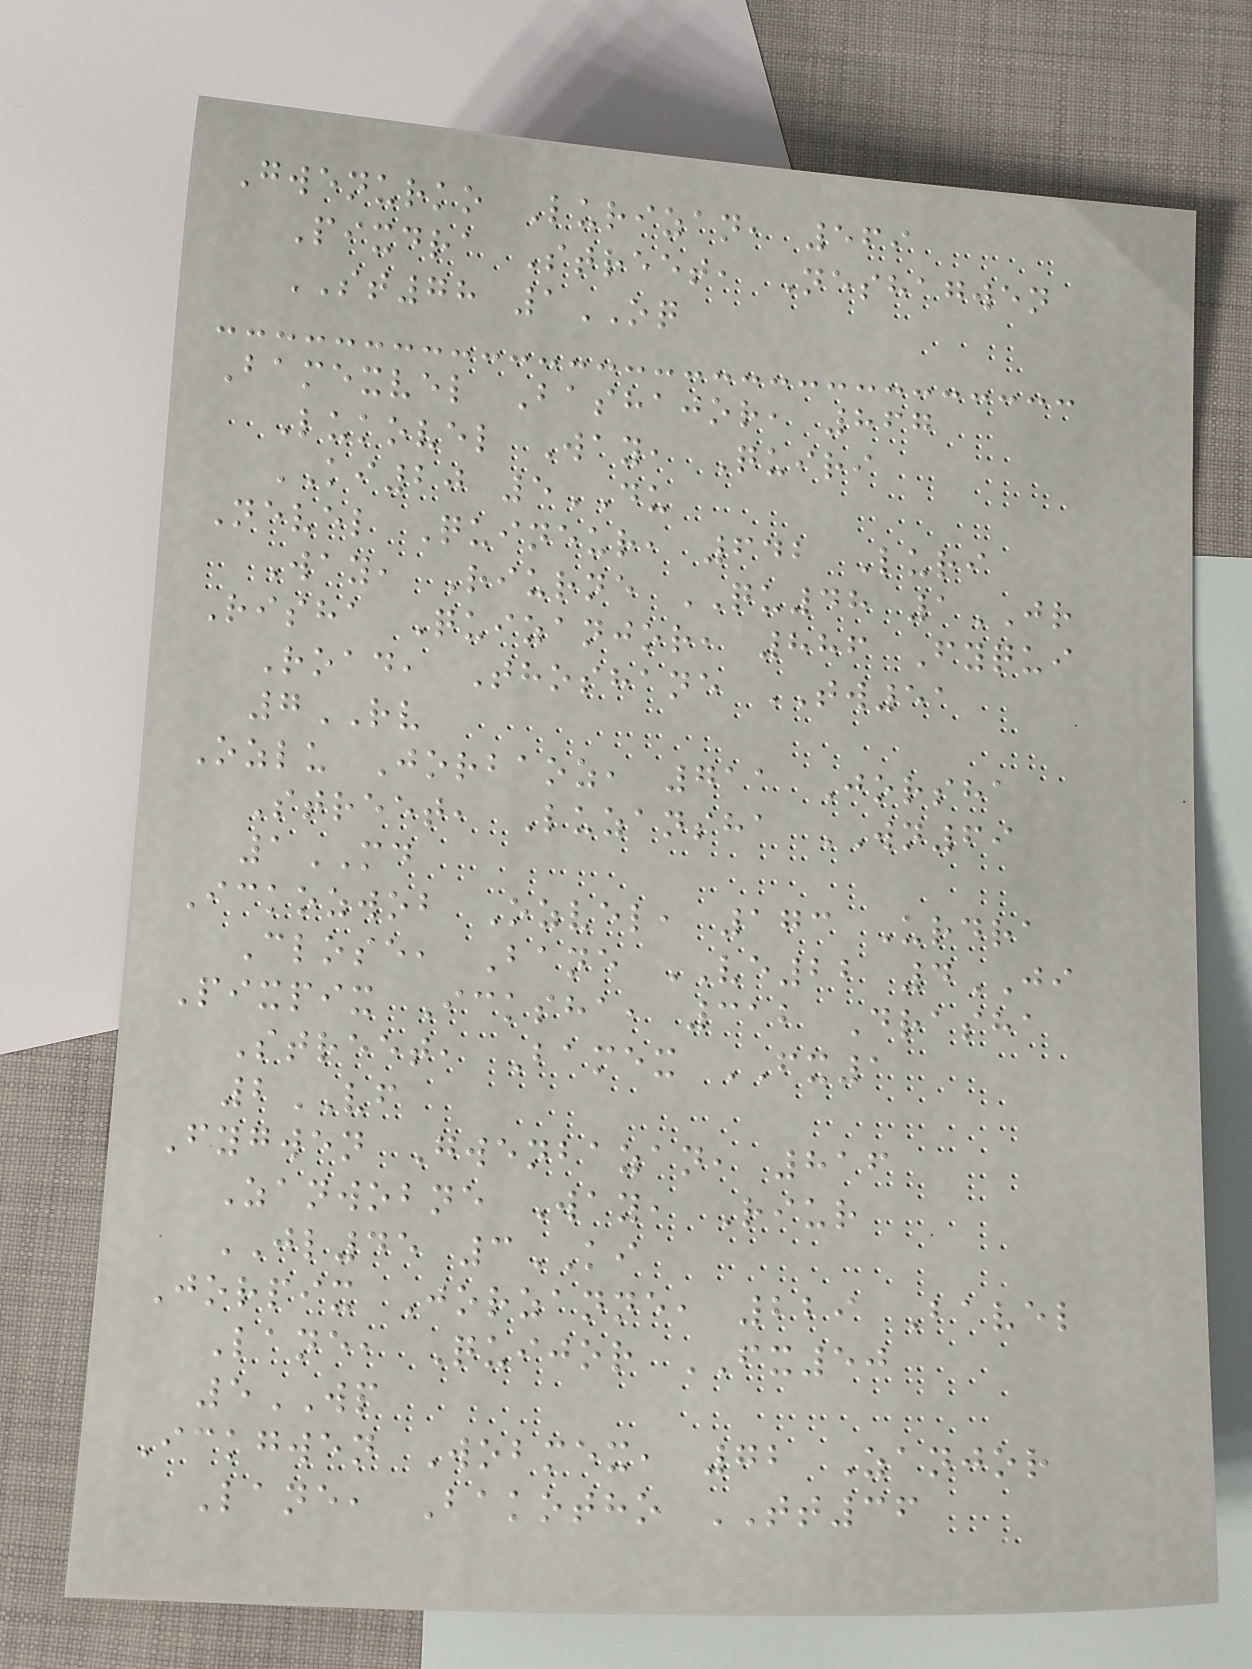Gwenurko Lurizan, 569
Pixdra Street, Neshagwen
ST78 1OQ
Bamexvel Bashajor, 867
Lukovel Way, Quiri
KI20 5DU
Nevel Quineur, 642 Luri
Way, Riurne QU48 1JR
Risha Quizanjor, 886 Fyqui
Road, Thoshane TW51
7RV
Ozlu Jorbaoz, 711 Jorsha
Street, Luzansha WN69
1MD
Ickozwob Ozvel, 173 Urdra
Close, Bane VE22 4JI
Pixpix Icksha, 312 Drasha
Street, Bamex FX1
2VF
Fygwen Gwenbazan, 816
Zanwobne Way, Riur
JL45 3KI
Jorpix Jorzanne, 229 Bavel
Lane, Quijor FX50
5WP
Ickgwen Wobmex, 72 Zanjor
Lane, Bakotho TT36
